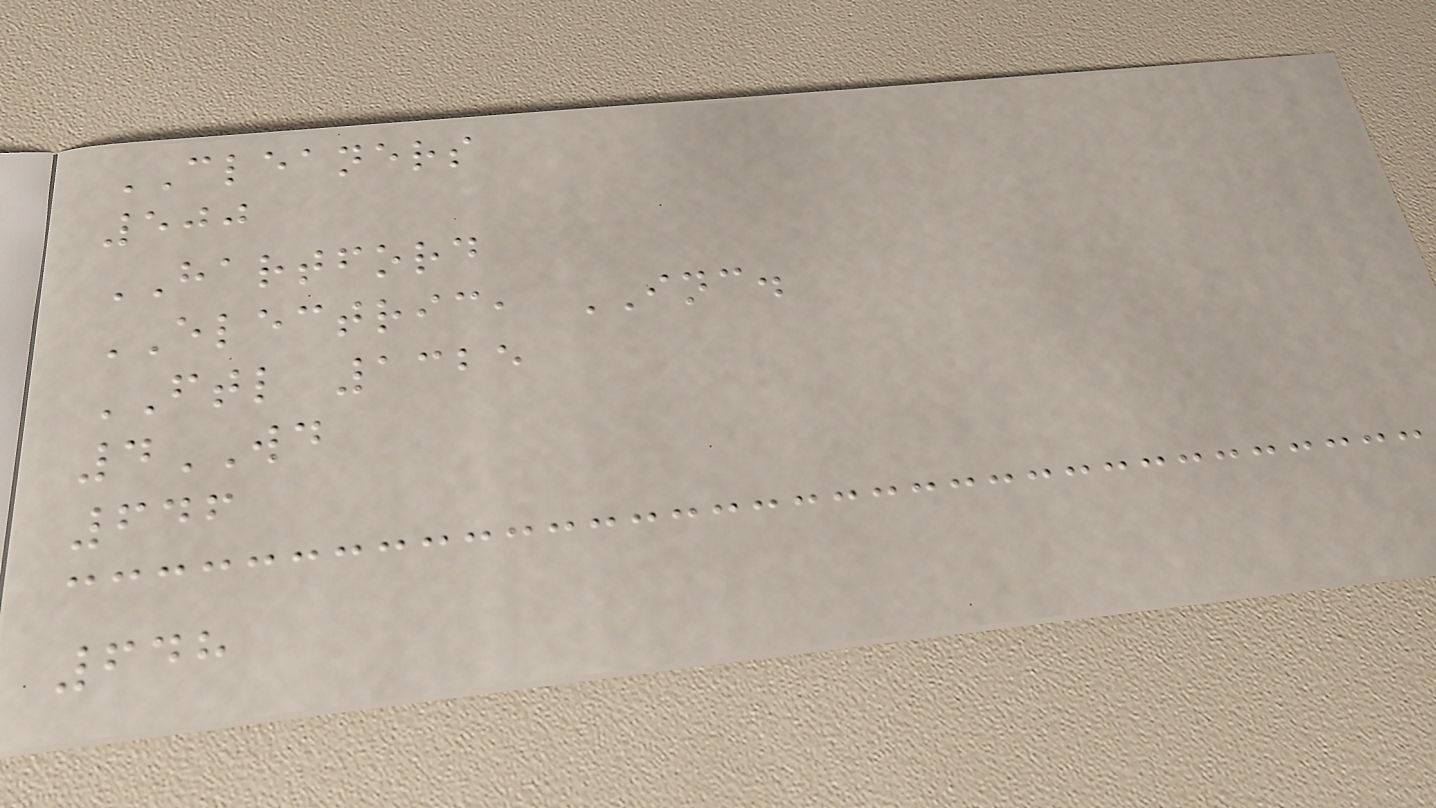CLEANERS
500
HARTFORD
ELECTRIC, INC.
FTL 1325
4WD
646
648
